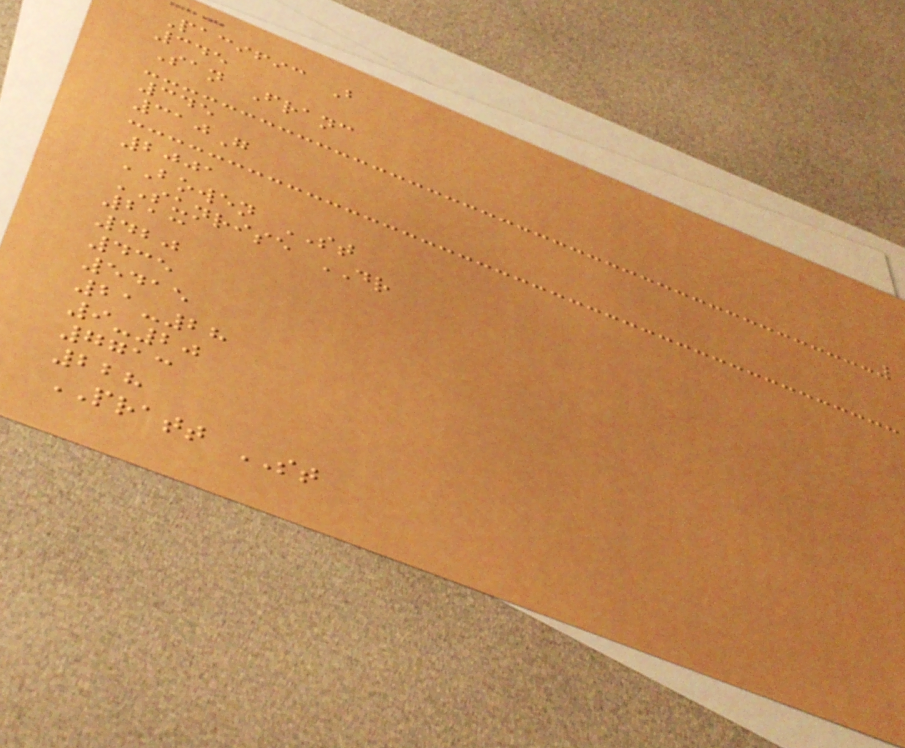Pacific B
345
San Franc
345
310G
2001
BOWEN ST
SUNRISE DR
213
420
435
5415
21-28
9-20
7713
228
PRATT ST
